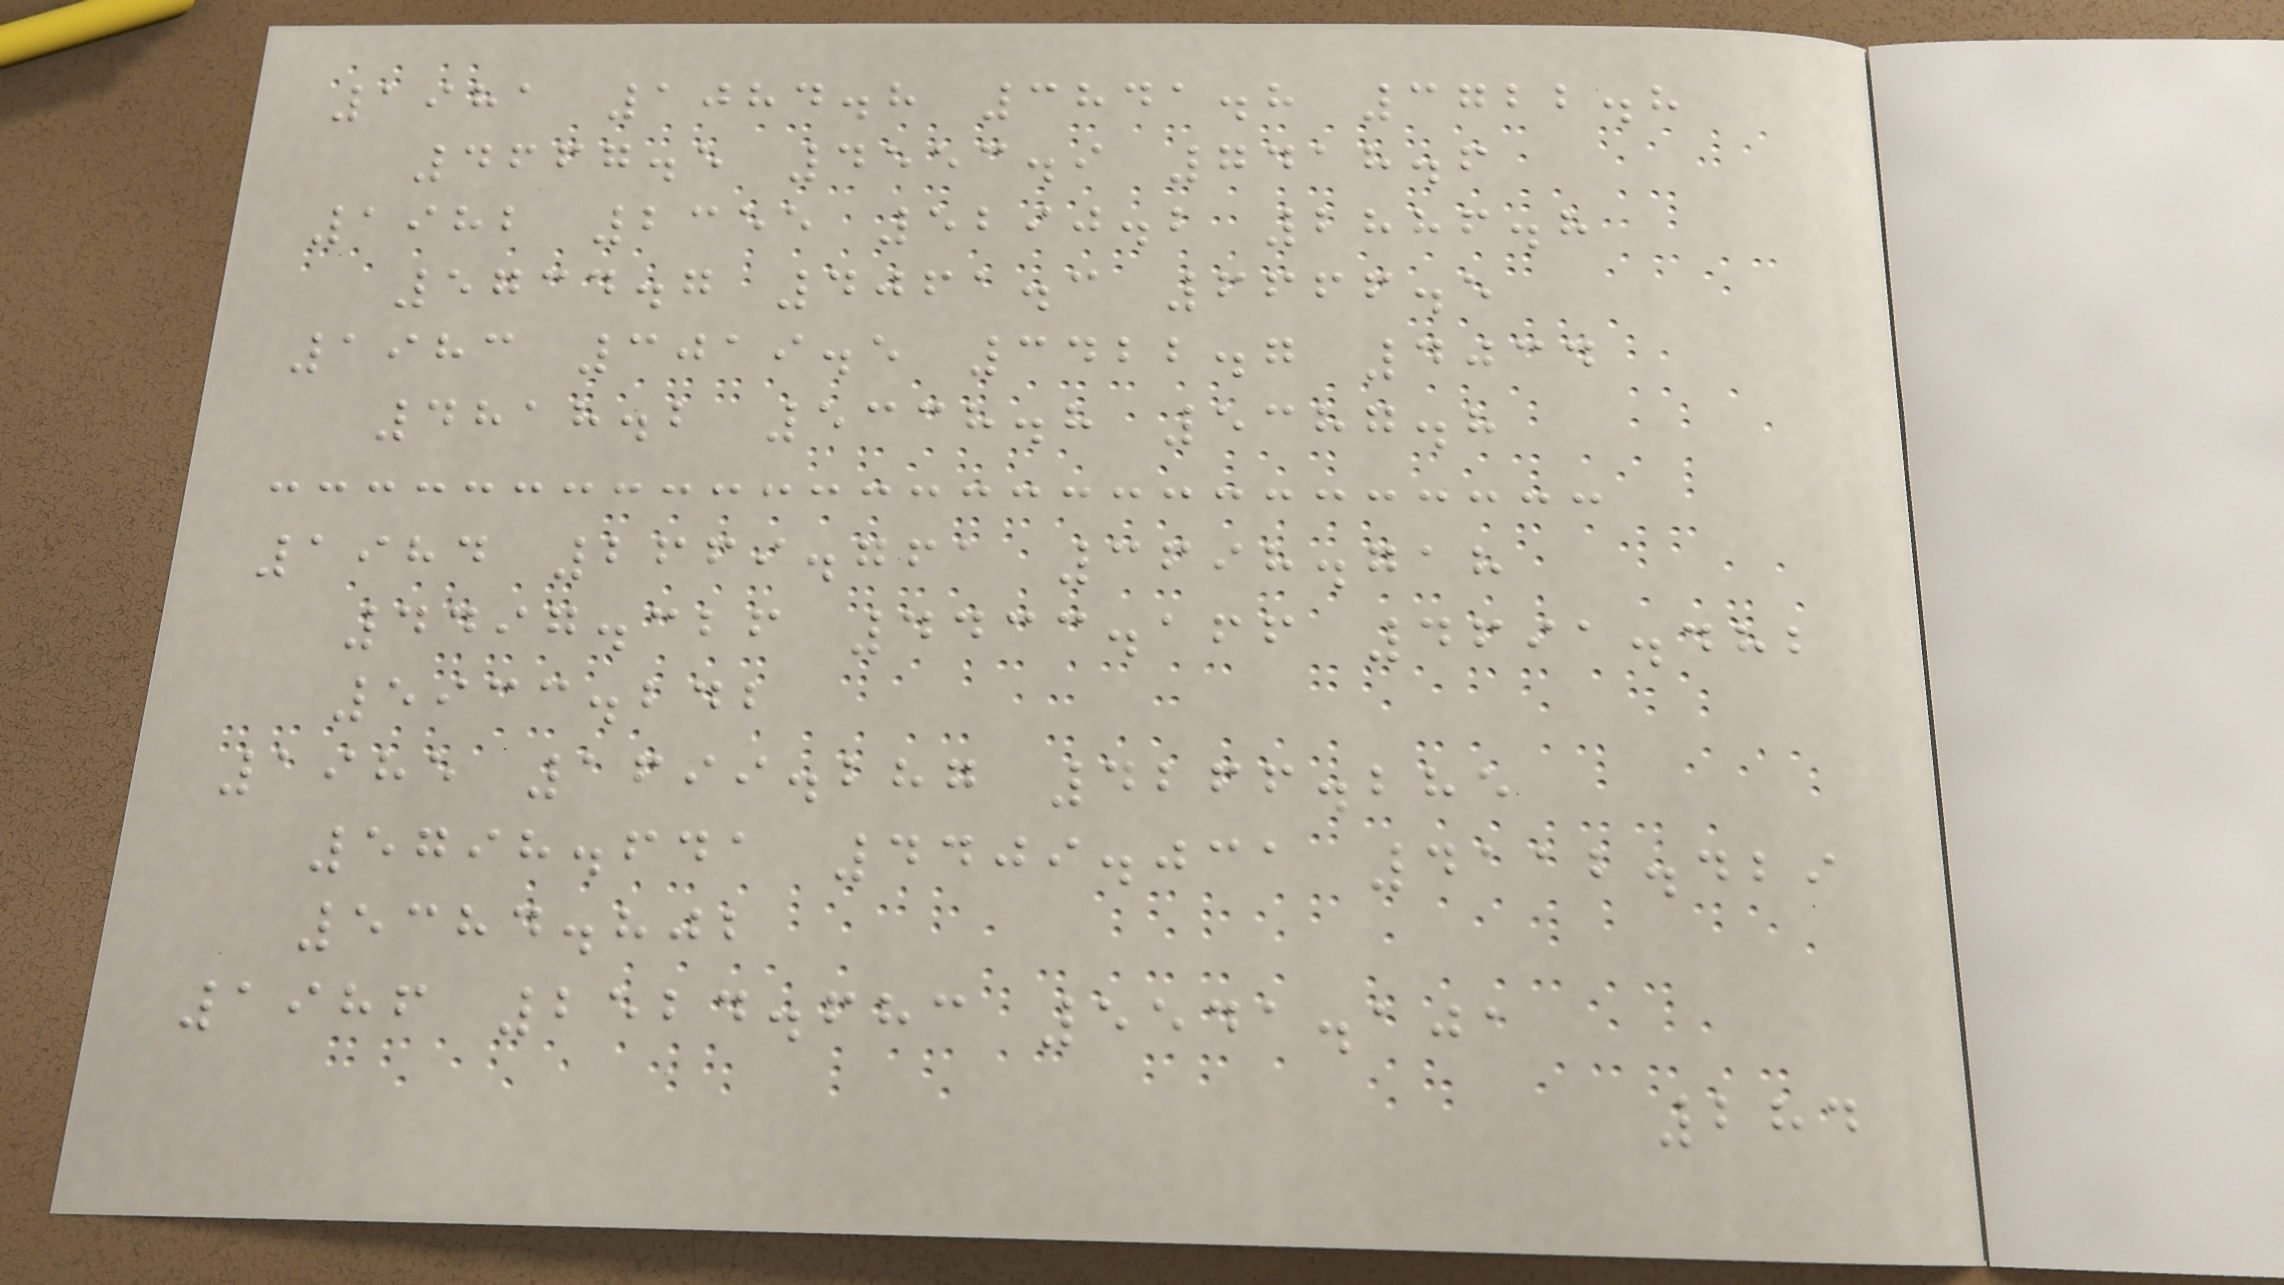1981 1084.8 3841.8 3722.8
4667.5 4553.9 7418.6
1982 2355 5290.2 2886.8
5734.7 4061.3 6666.5
1983 3019.5 3422.7 4034
4818.2 5338.8 5387.8
1984 2669.761 3698.718
4497.326 4433.166 4691.482
5933.242
1985 1699.287 4266.285
5798.641 4409.031 4112.429
5384.802
1986 2524.683 5541.101
284
